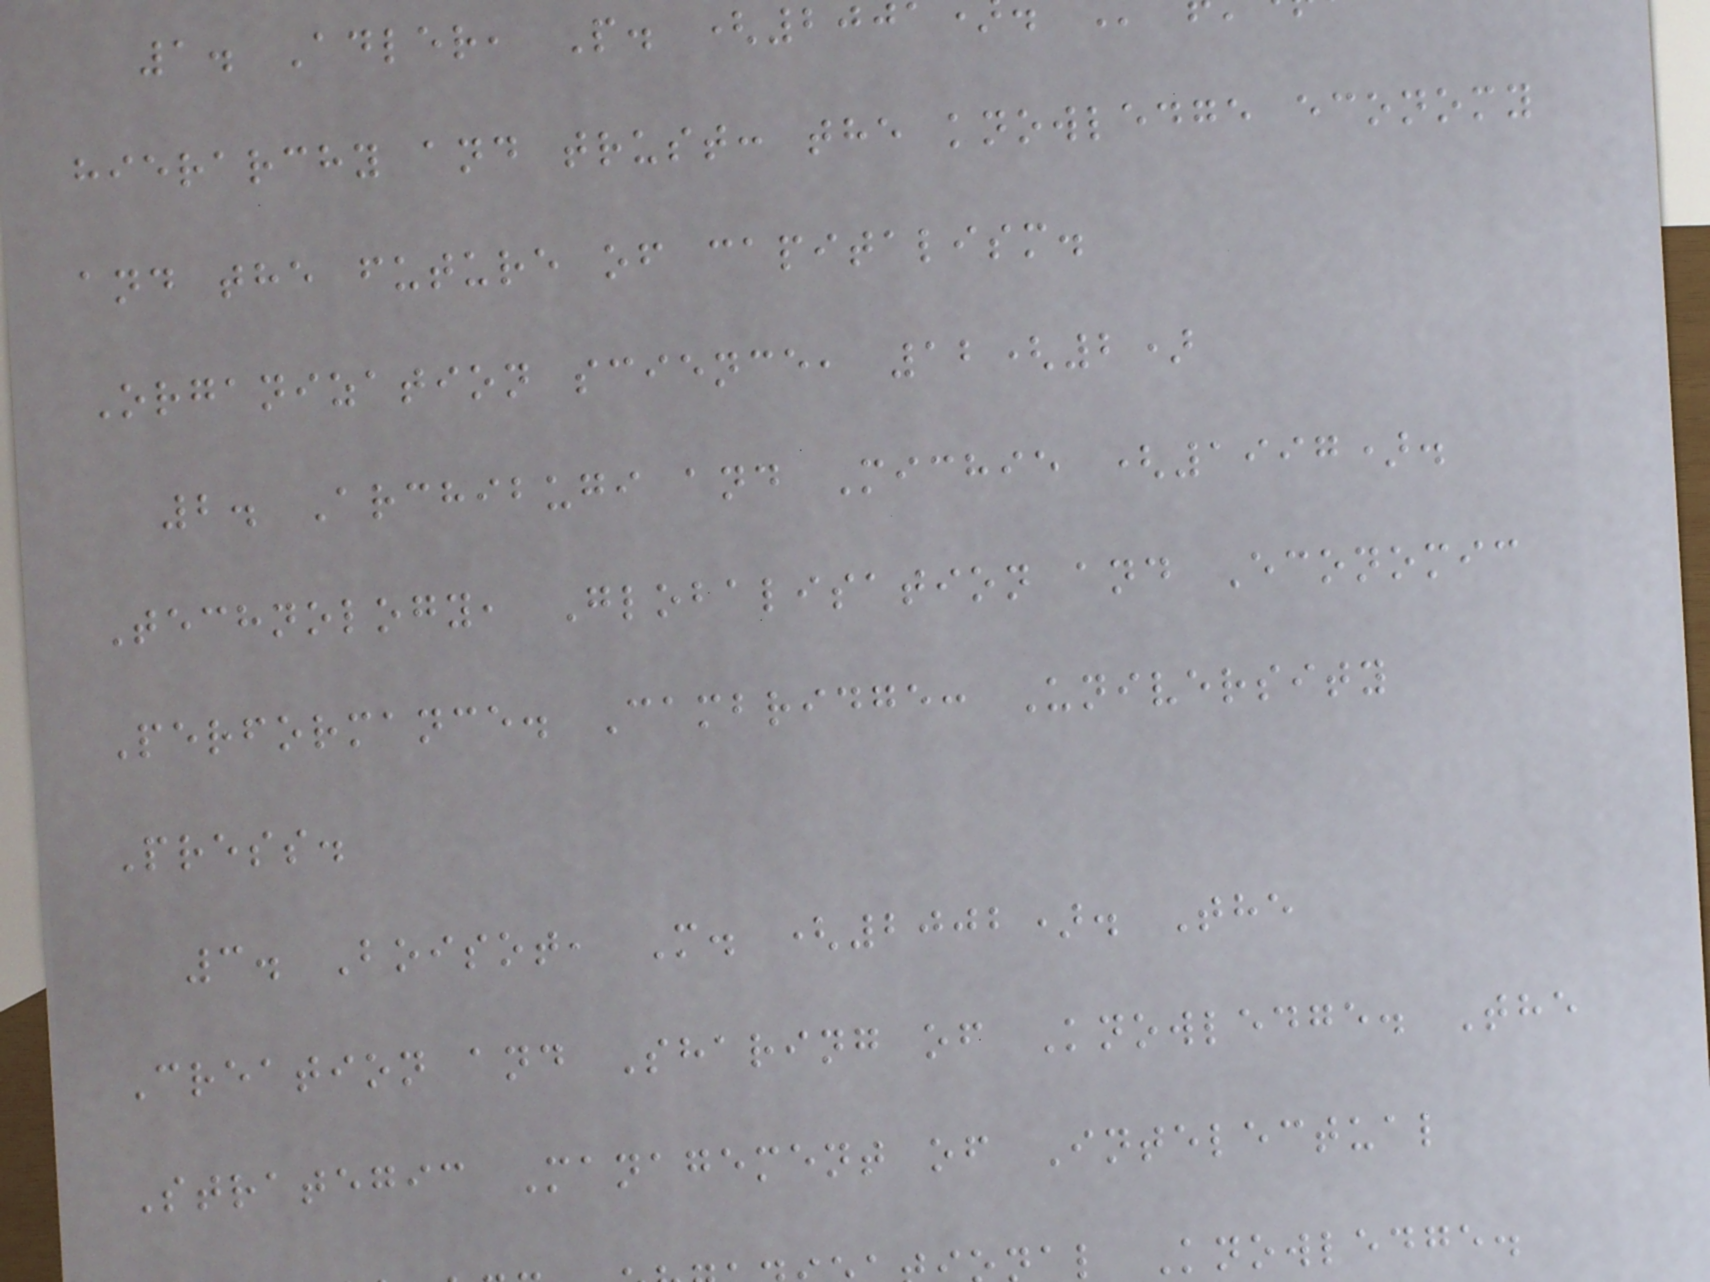1. Adler, P. (200
hierarchy and trust: the knowledge economy
and the future of capitalism.
Organization science, 12(2)
2. Archibugi and Michie (1997).
Technology, Globalisation and Economic
Performance. Cambridge: University
Press.
3. Boisot, M. (2002). The
Creation and Sharing of Knowledge. The
Strategic Management of Intelectual
al Knowledge.
